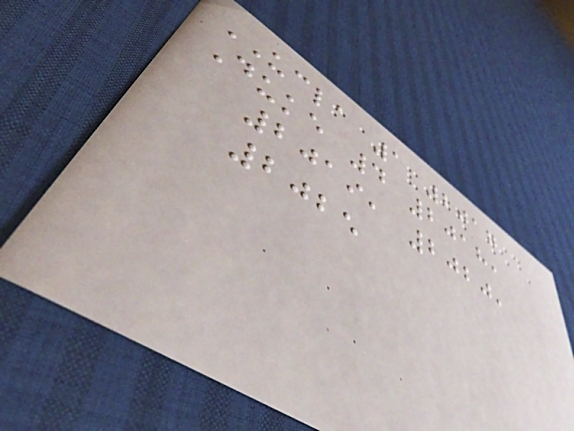UCLA 1 2017
Duke 4 2018,
2019, 2020,
2025
